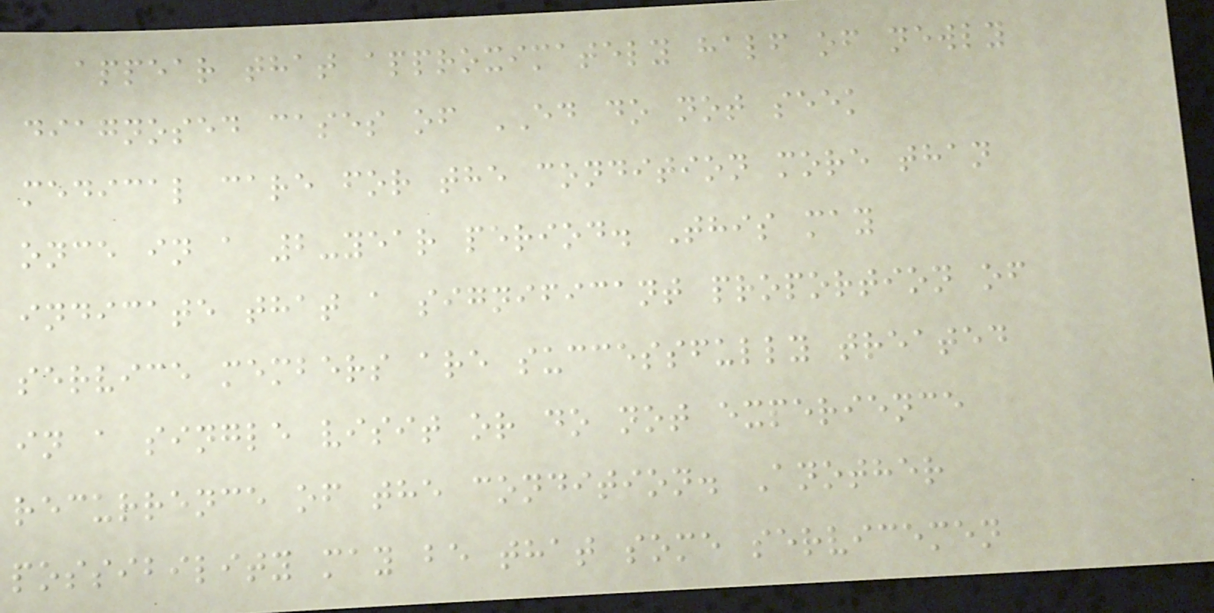appear that approximately half of newly
diagnosed cases of ED do not seek
medical care for the condition more than
once in a 2-year period. This may
indicate that a significant proportion of
service members are successfully treated
in a single visit or do not experience
recurrence of the condition. Another
possibility may be that some servicemen
